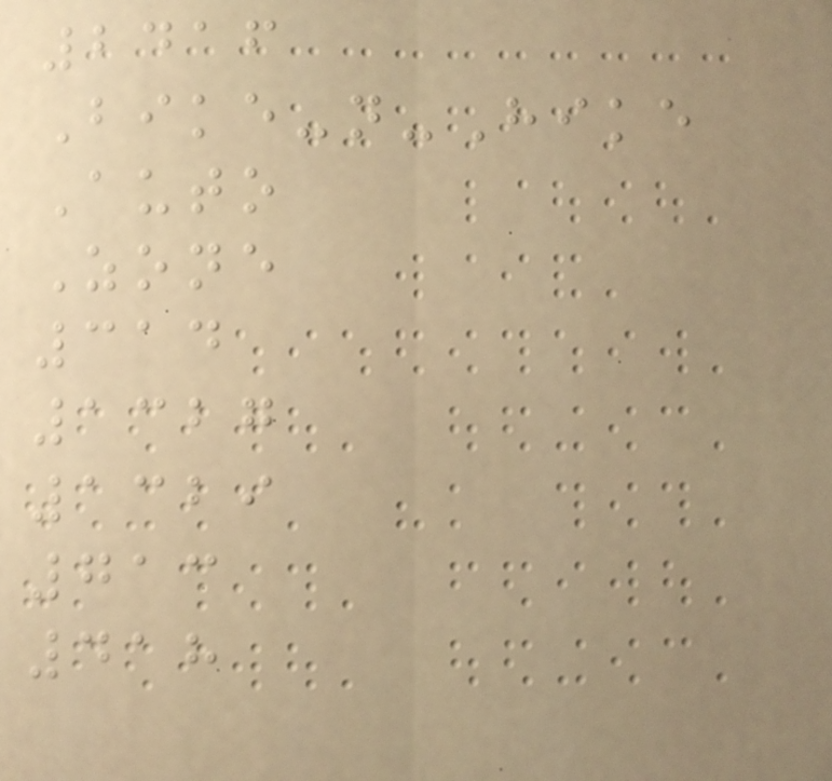2416
Bike-n-Hike
Auto
Zone
314
1327
1329
713
418
